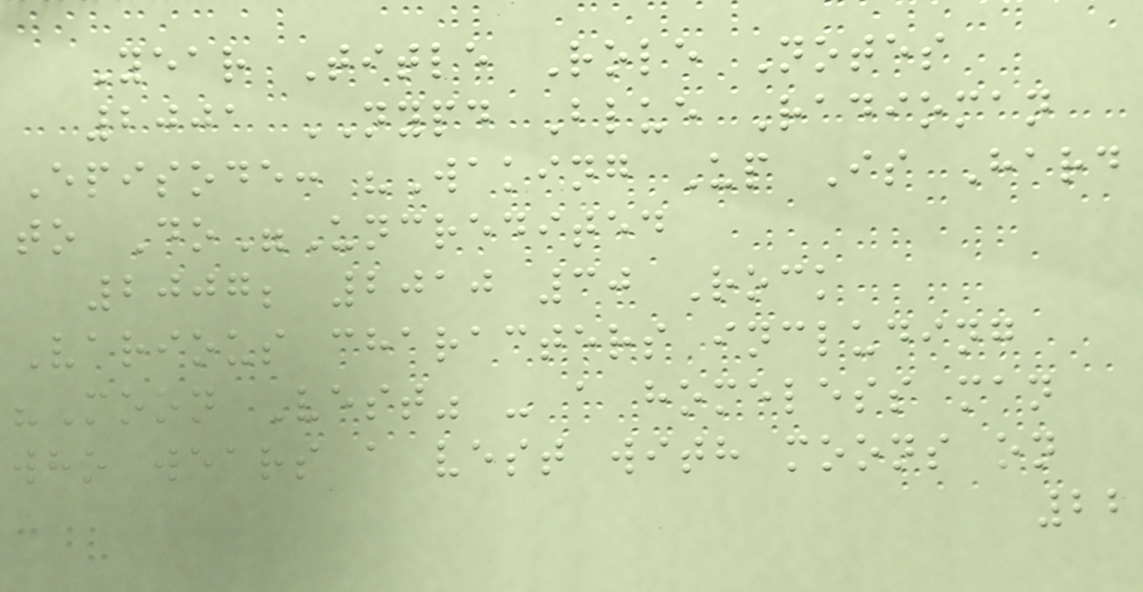Year Title Role Notes
2001 NYPD Blue Radioman
Episode: "Waking Up Is Hard
to Do"Uncredited
2007; 2010 30 Rock
Various characters including
"Moon Vest" - a homeless man
who wears a vest with moons on
22
